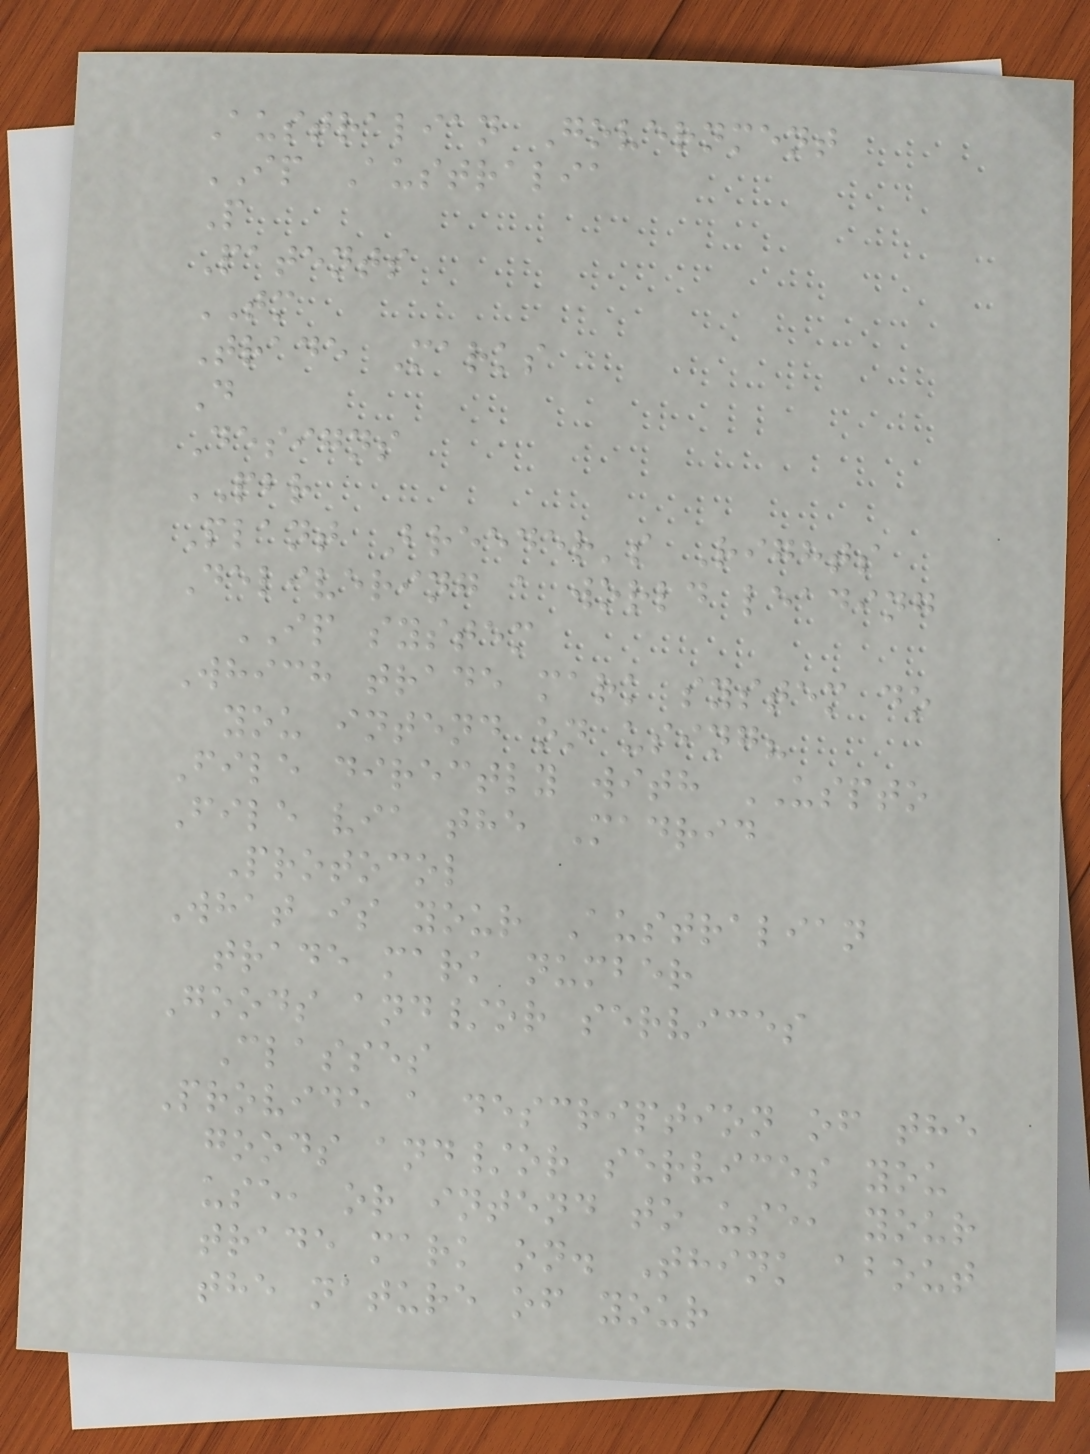Australian Government
IP Australia
P
Patents
TM
Trade Marks
D
Designs
PBR
Plant Breeder's Rights
Delivering a world leading
IP system
Which trade mark system do
you intend on using?
File directly with USPTO
File via the Madrid
Protocol
What is your Australian
trade mark number
Goods and/or services
Classes
Provide a description of the
goods and/or services you
use, or intend to use, your
trade mark on. Think about
the nature of your
